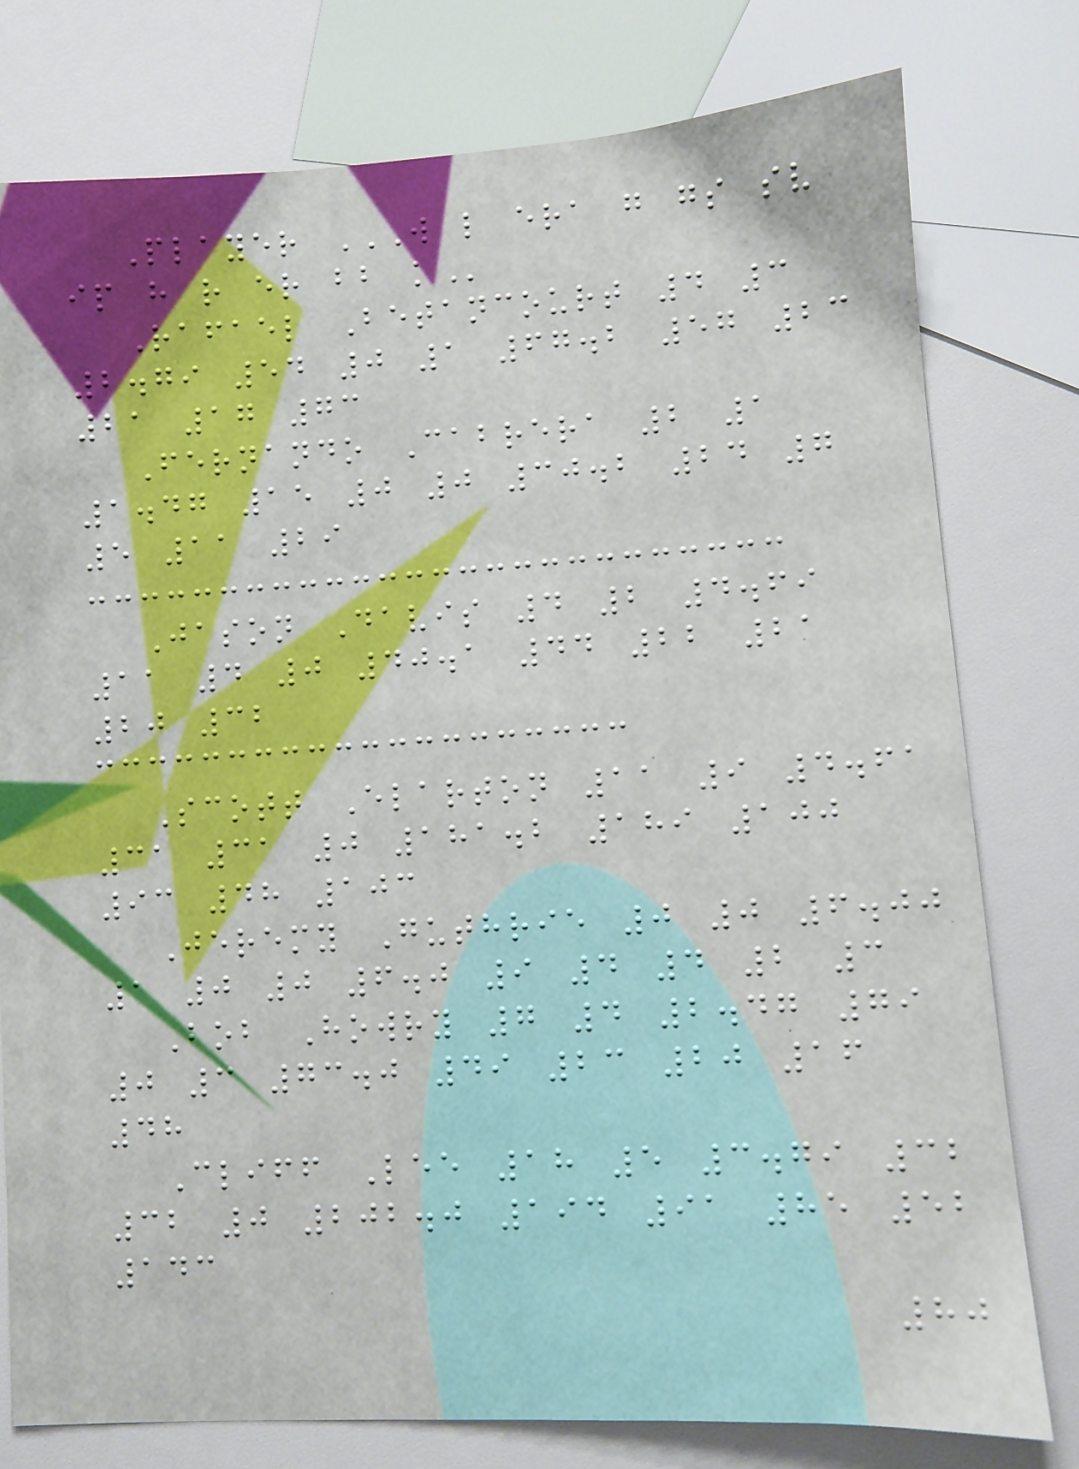Player W L ERA G GS SV
IP H R ER BB K
Rafael Betancourt 4 3
2.79 54 0 1 67.2 57 23
21 17 73
Fernando Cabrera 2 1
1.47 15 0 0 30.2 24 7
5 11 29
Jason Davis 4 2 4.69
11 4 0 40.1 44 22 21
20 32
Scott Elarton 11 9 4.61
31 31 0 181.2 189 100
93 48 103
Jeremy Guthrie 0 0 6.00
1 0 0 6.0 9 4 4 2 3
Bob Howry 7 4 2.47 79
0 3 73.0 49 23 20 16
48
Cliff Lee 18 5 3.79 32
32 0 202.0 194 91 85 52
143
80
